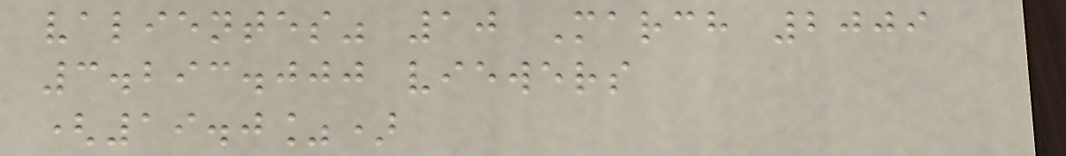valientes" 10 March 2009
3.293.000 viewers
(19.0%)
